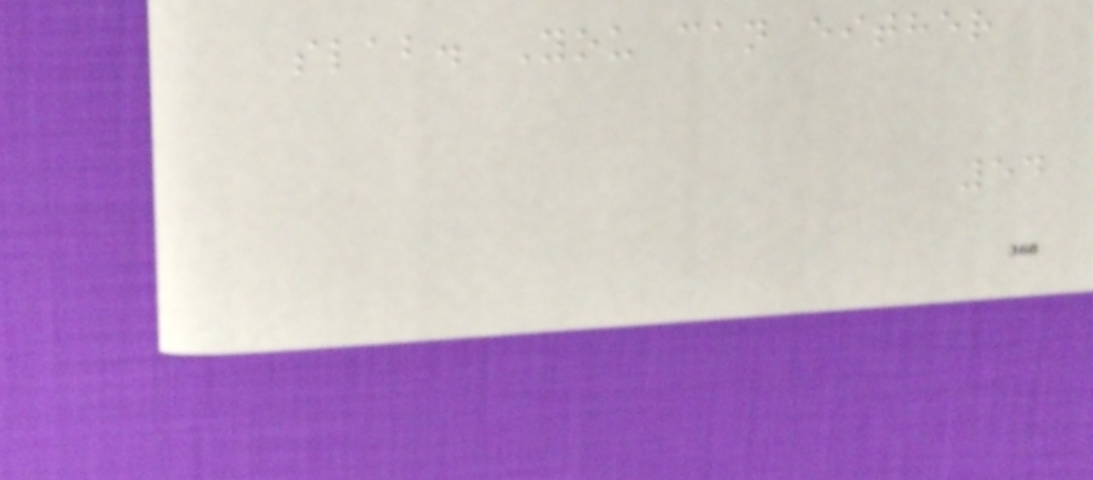slab. You can either
54
